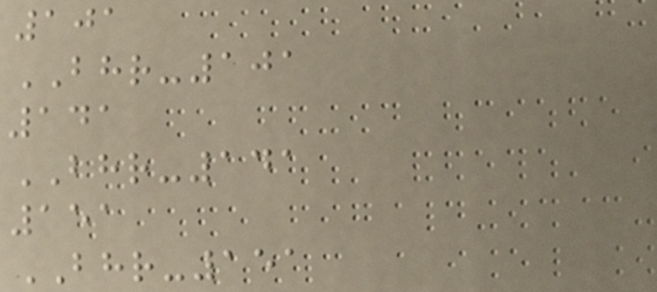101
BHR-101
141
BHR-141
151
BHR-151
